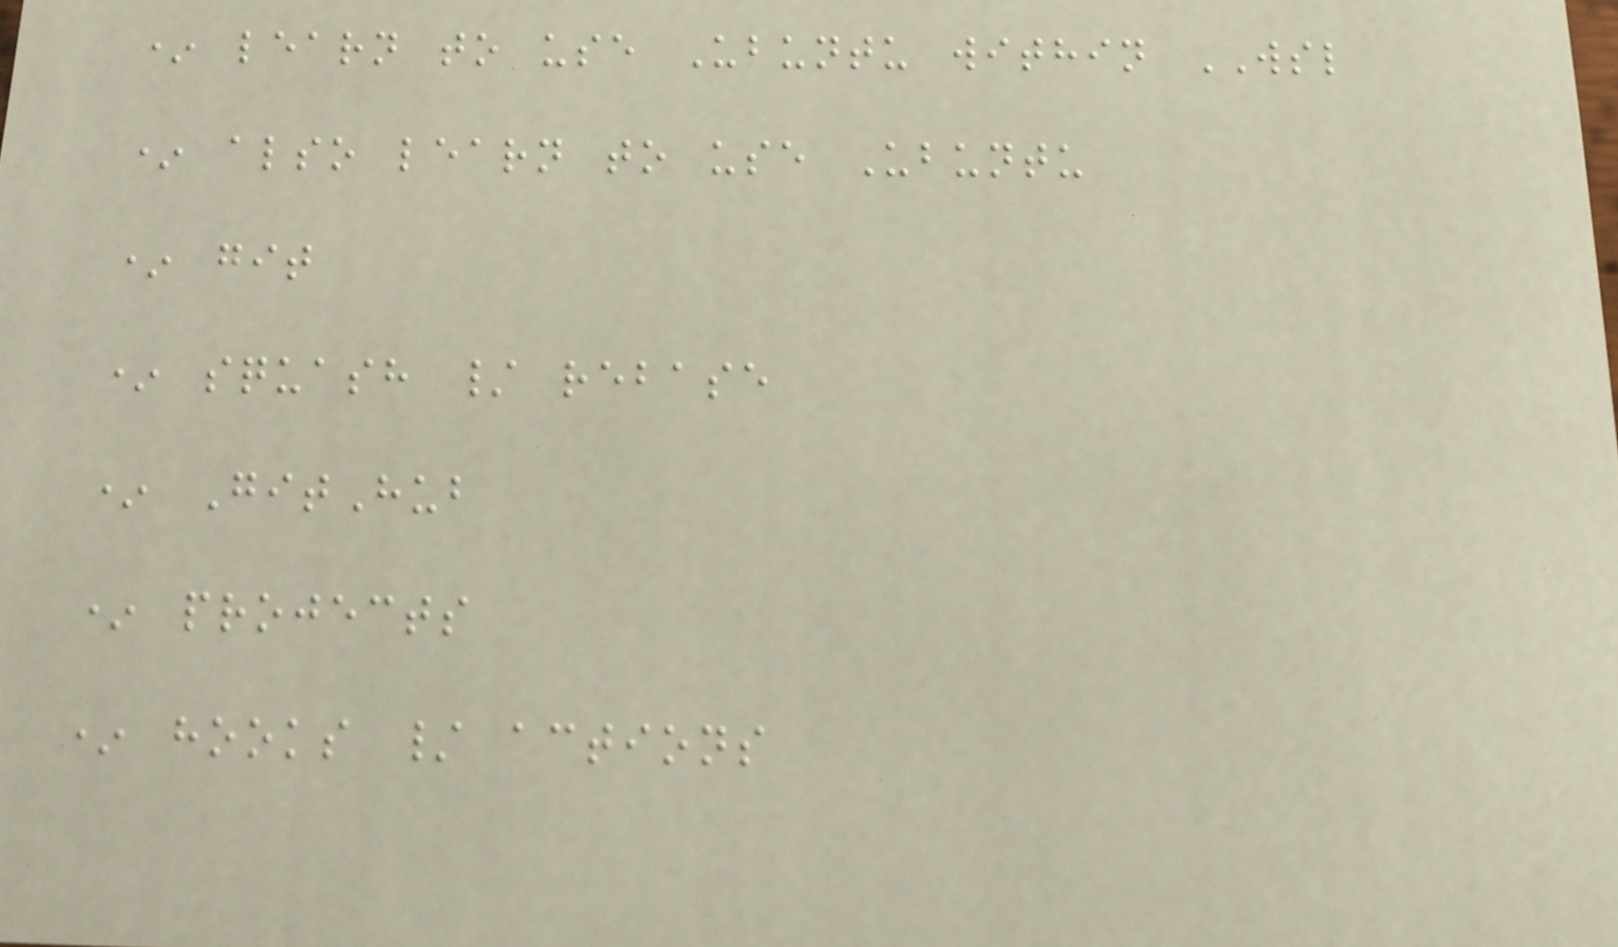* learn to use Ubuntu within WSL
* also learn to use Ubuntu
* git
* squash / rebase
* GitHub
* projects
* hooks / actions
